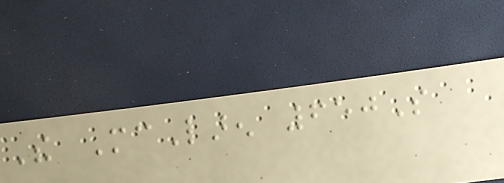The McLaren 650S
